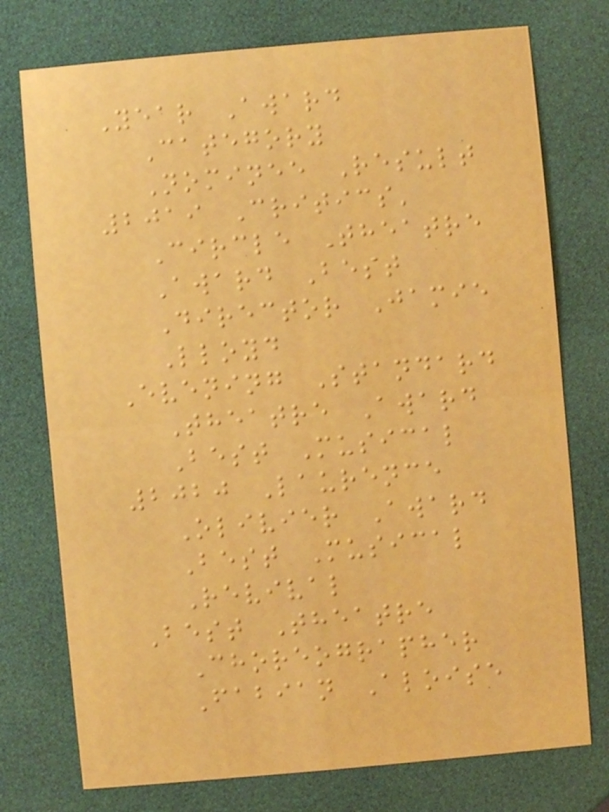Year Award
Category
Nominee Result
2019 Critics'
Circle Theatre
Award Best
Director Jamie
Lloyd
Evening Standard
Theatre Award
Best Musical
2020 Laurence
Olivier Award
Best Musical
Revival
Best Theatre
Choreographer
Fabian Aloise
